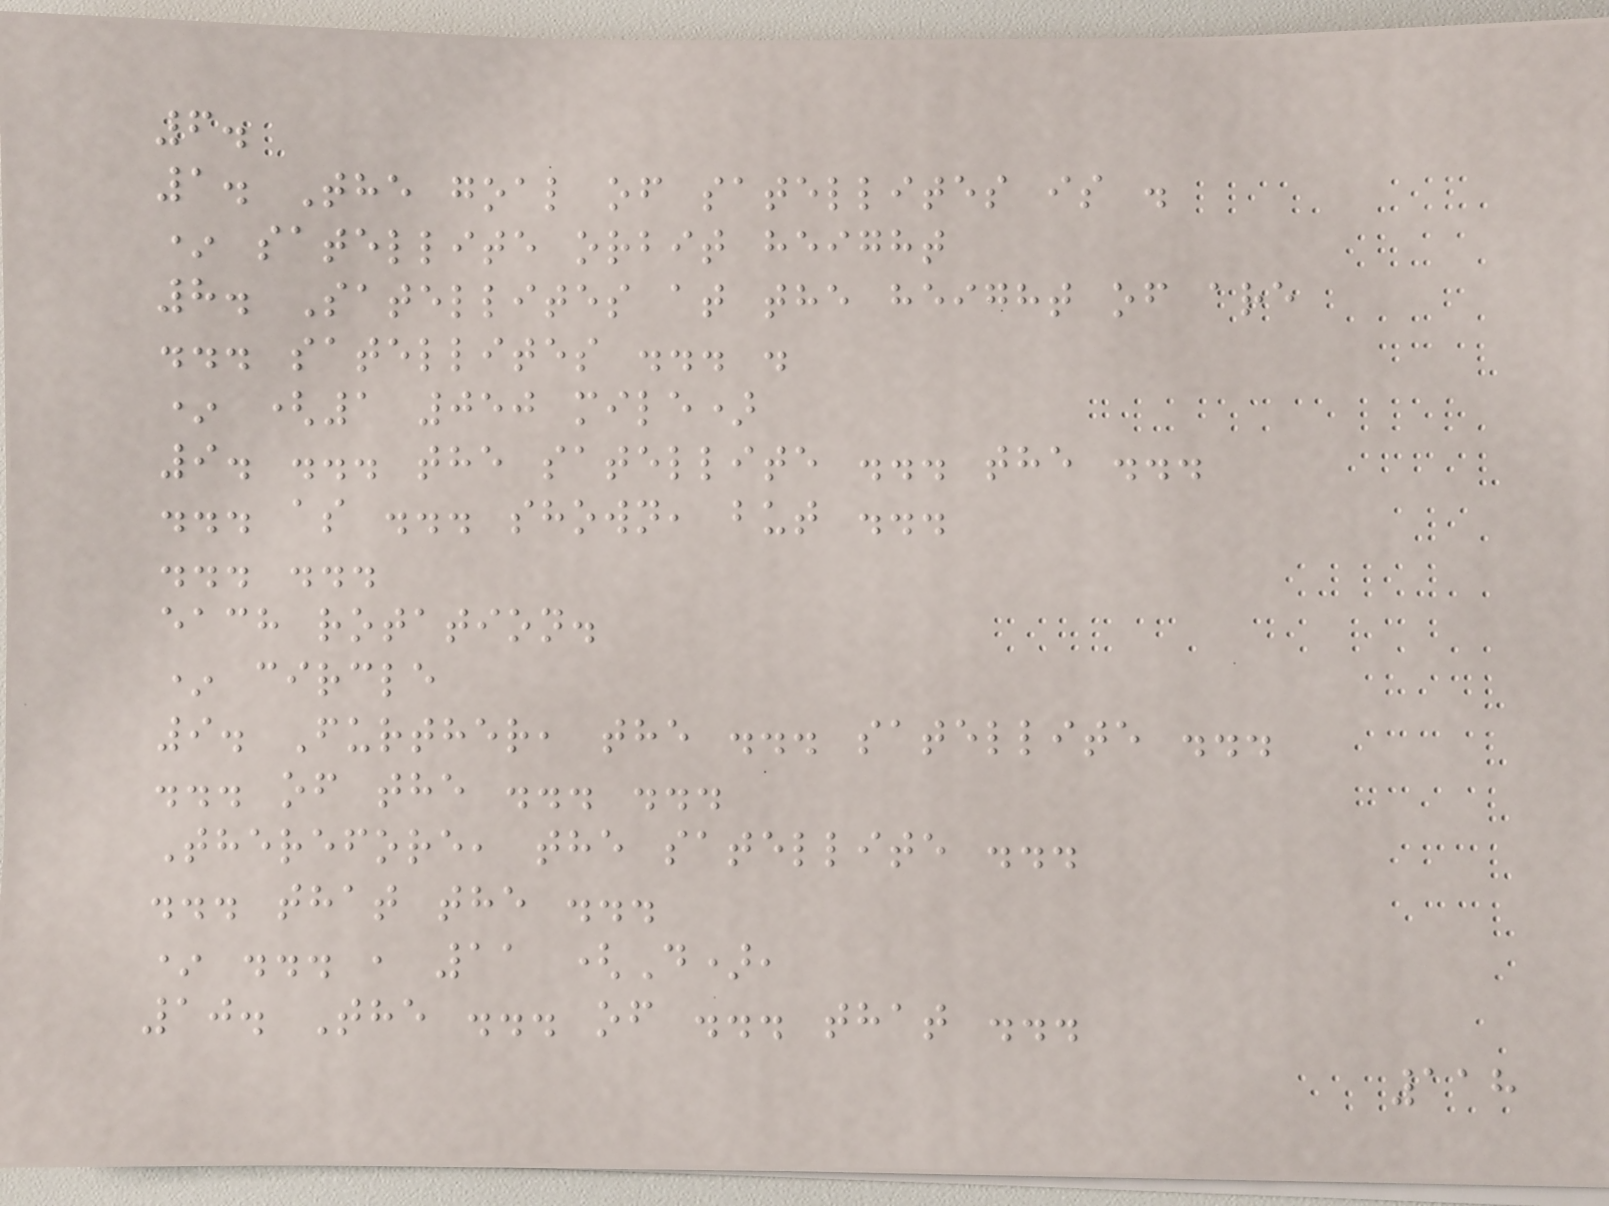6.
1. The goal of satellites is .
* satellite orbit height
8. Satellites at the height of are
... satellites ... .
* (1 050 mile)
9. ... the satellite ... the ...
... as ... shown, but ...
... ...
each rotation.
* circle
9. Further, the ... satellite ...
... of the ... ...
Therefore, the satellite ...
... that the ...
* ... , 11 (D),
10. The ... of ... that ...
118
